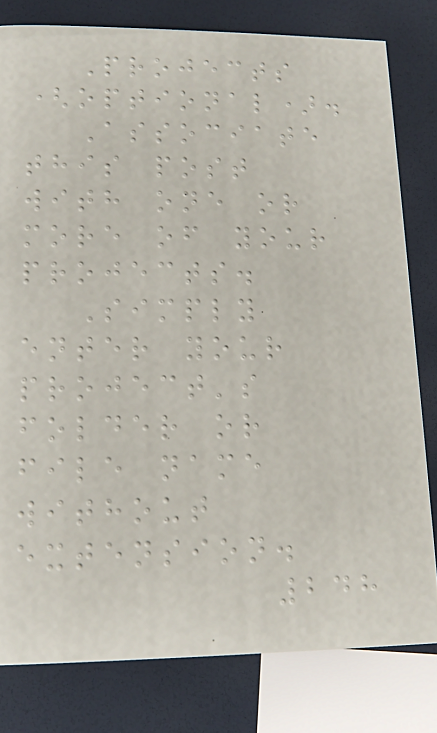Projects
(optional).
Associate
this post
with one or
more of your
projects.
Simply
enter your
project's
folder or
file name
without
extension.
248
